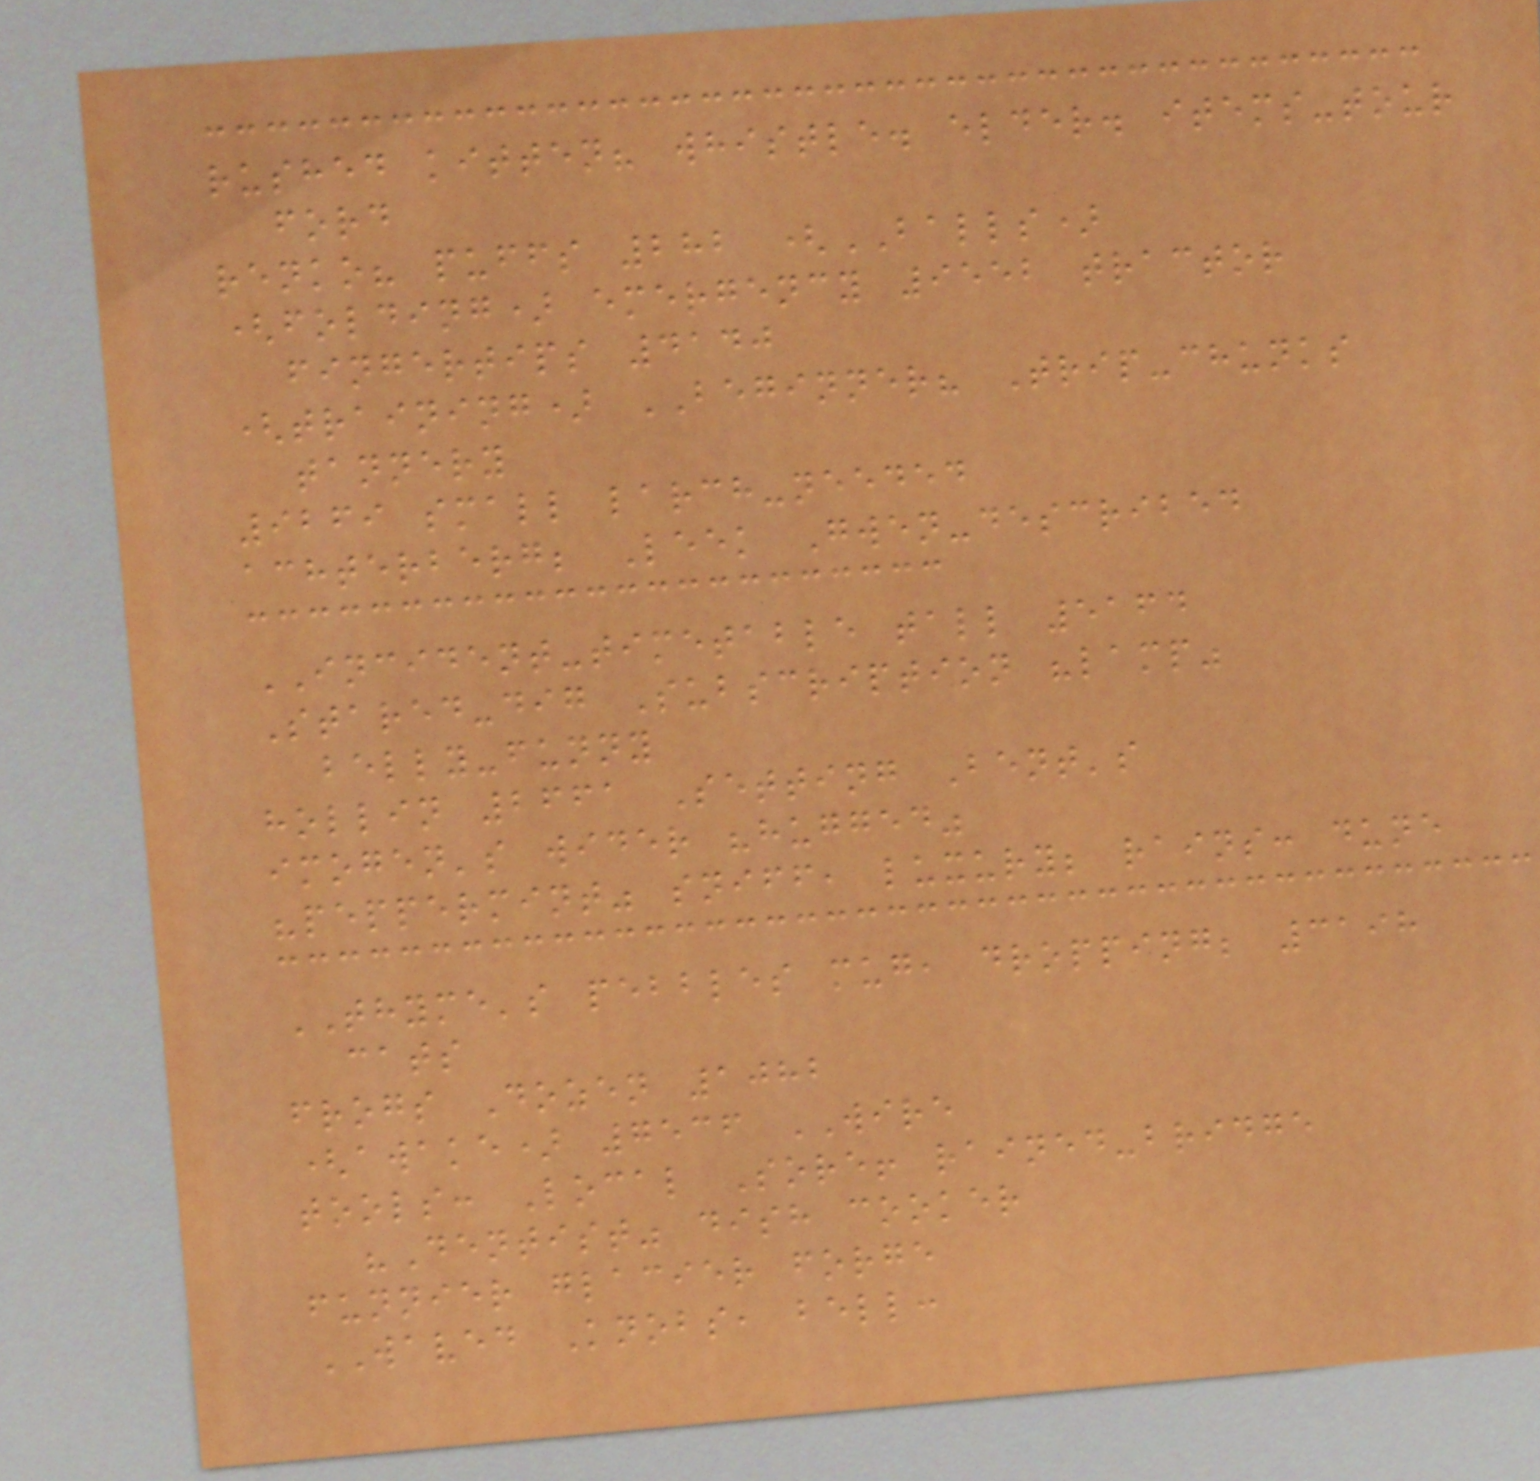rushed kitten? whistle. elder. items-tour
ford
renko? puffs 282 (BALLS)
(folding) emergency 9552 tractor
fingertips 4140
(training) BEGINNER? Trip-chunks
tannery
9269 small larch-needed
achterberg; Leek Gwen-described
INCIDENT-timetable tall 5164
Stared-dig Subscription "lamp"
belly-funny
hollin 2661 Setting Bent's
imogen's wider "hugged"
"peppermint" sniff, luxury; rains: dune
THYME's pebbles mug, dropping; 3198
cats
frogs Dozen 1082
(awake) 7536 WIRE
tools: Local Sore! rained-bridge
"Dentist" dish cooker
funnier glacier forge
WAVED Knobs, bell:
